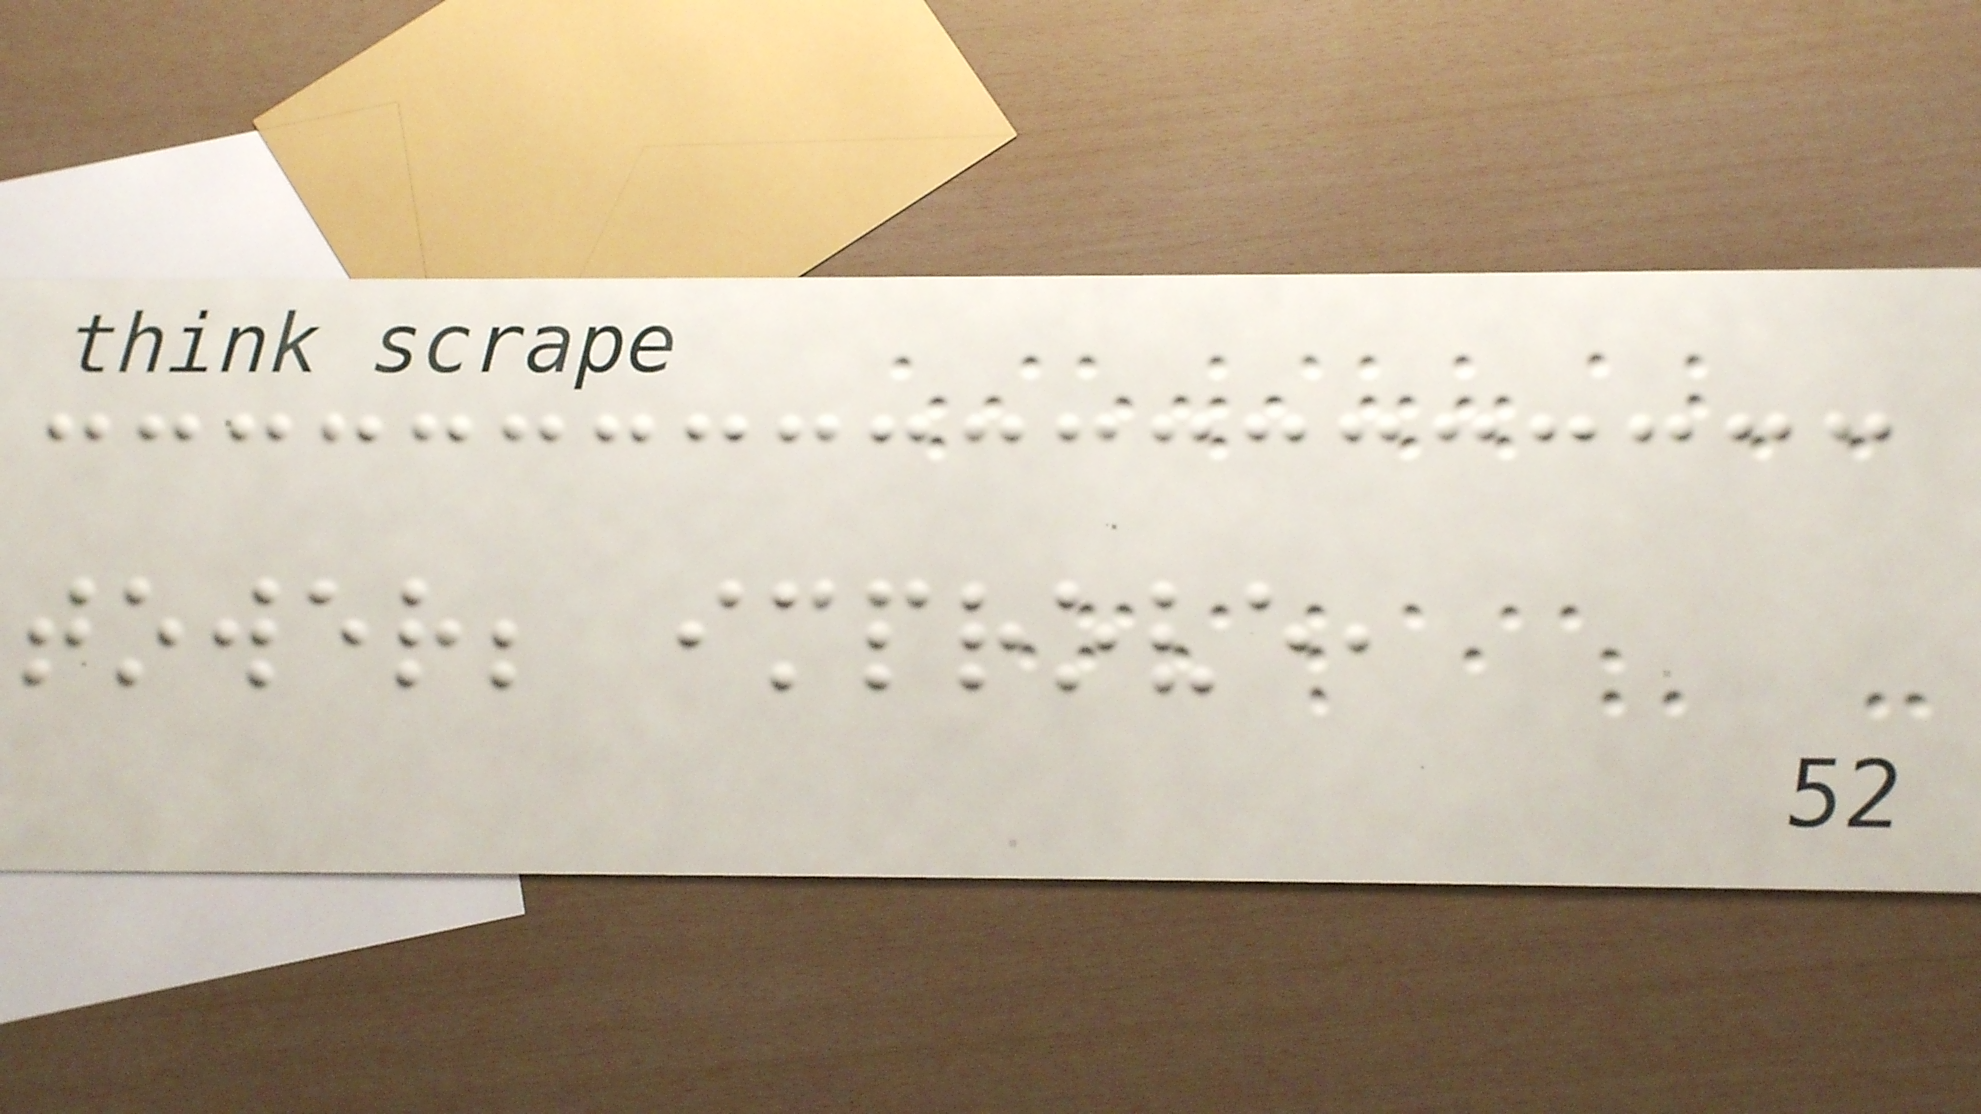tower; improve,
